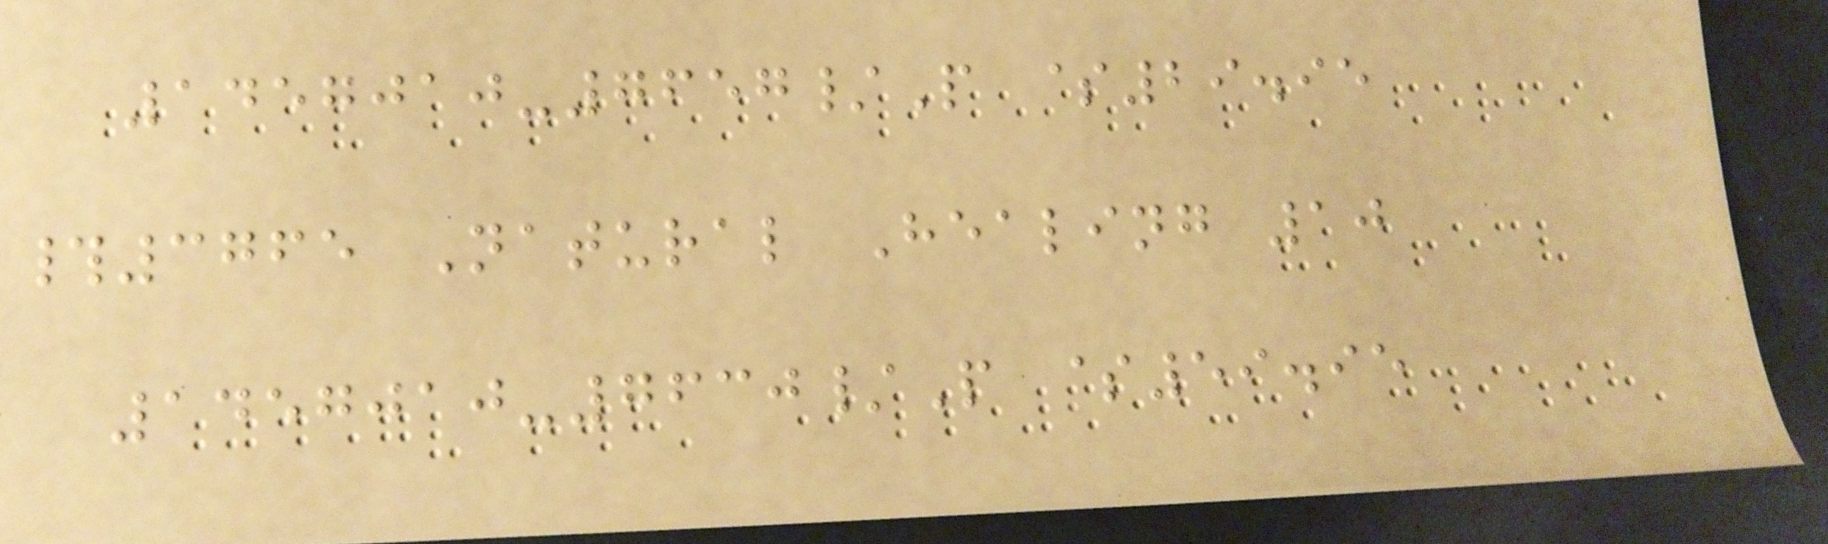1457010-7657/P $29.95
#3765 Natural Healing 10
1457010-7630/P $59.95
